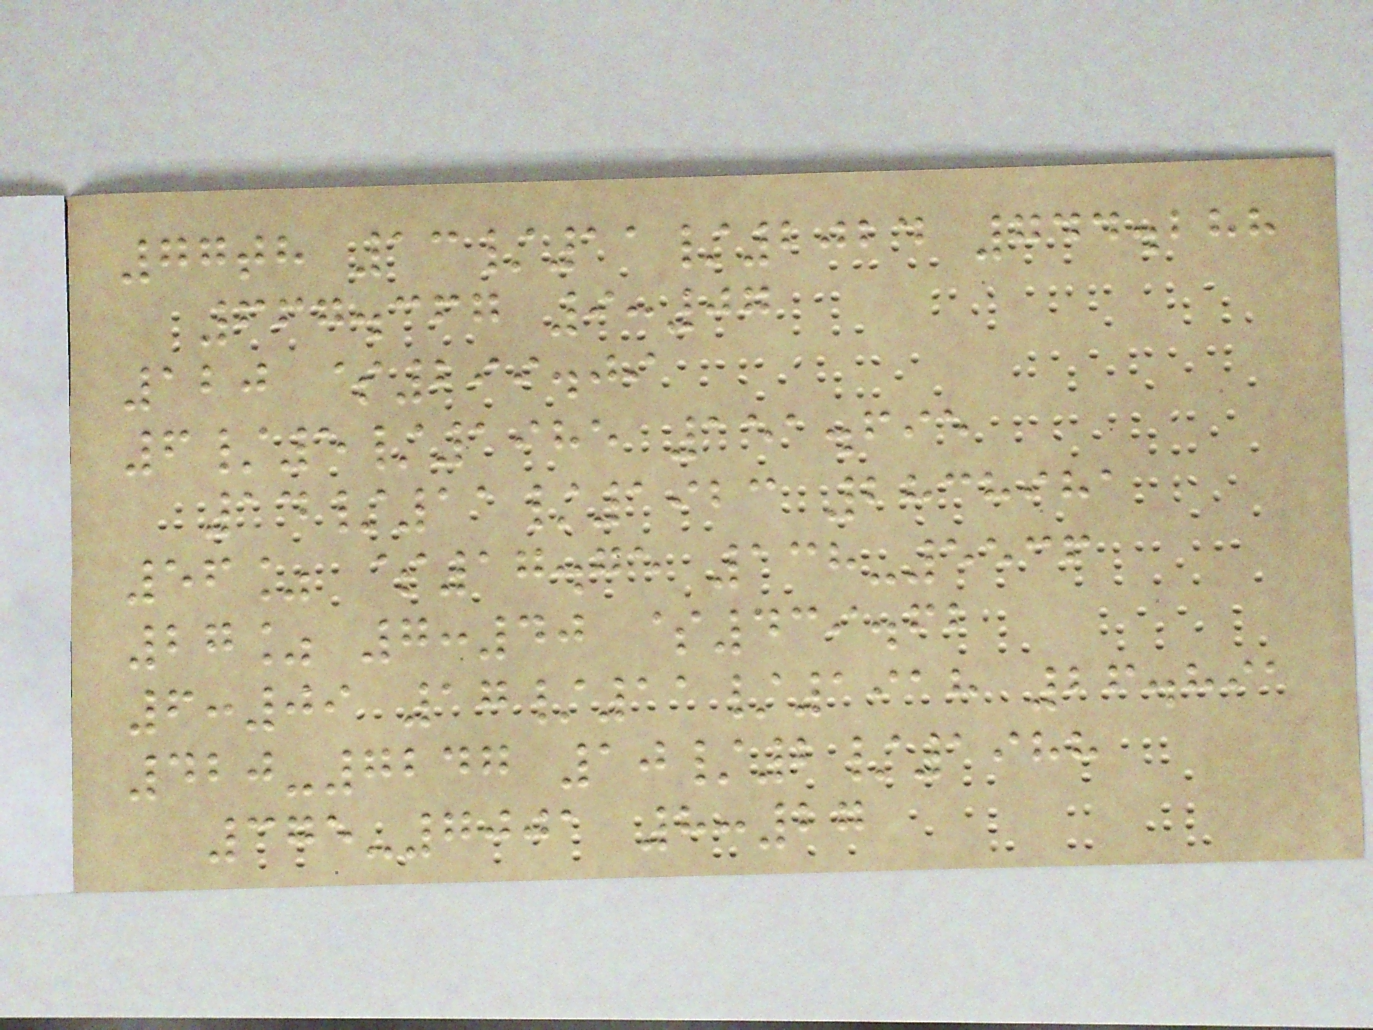77th 13/11/2024 744.288
667.367 9:07
120 $299.09
6/5/1985 151.695
14/11/1923 2838981
56% $17.75 138-5536
27% 7:40 $439.62
6:09 17/11/1918 26.891
420-7247 10/2/1988
375-7001 8:27
